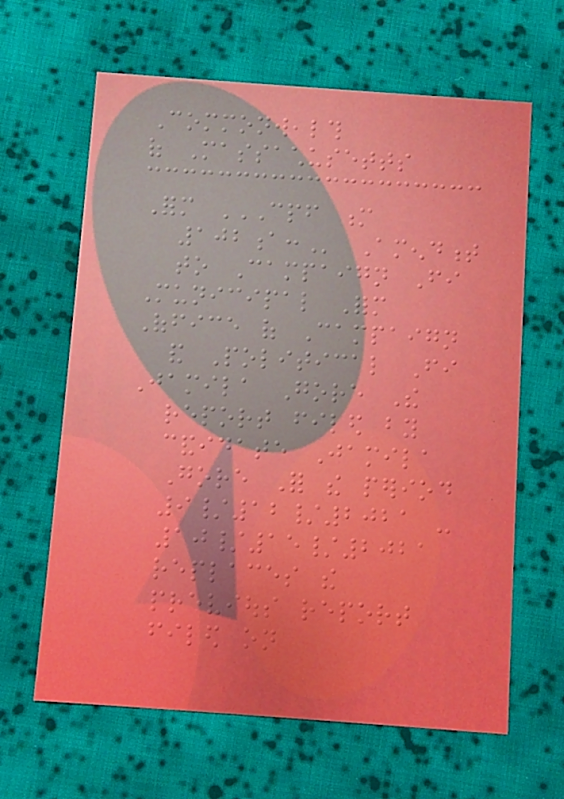Commonwealth
of Massachusetts
Form CPF M
102A: Amendment
to Campaign Fi
Municipal Form
Office of Campaign
and Political Fi
Jamila Gore The
report filed by
candidate Jamila
Gore For the period
9/12/2021 -
10/15/2021
replaces the
previous report
filed on
